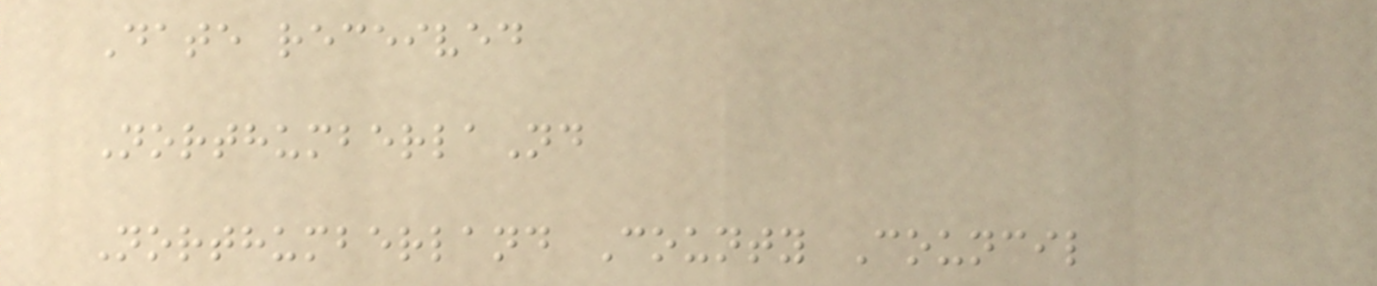Date received
NorthumberlaNd
Northumberland County Council
